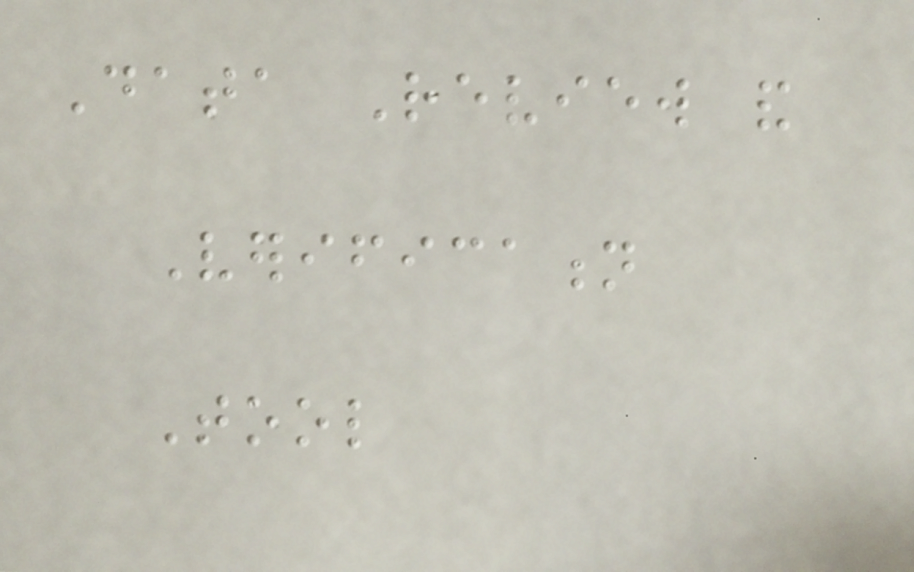Data Review and
Verification
Tool
